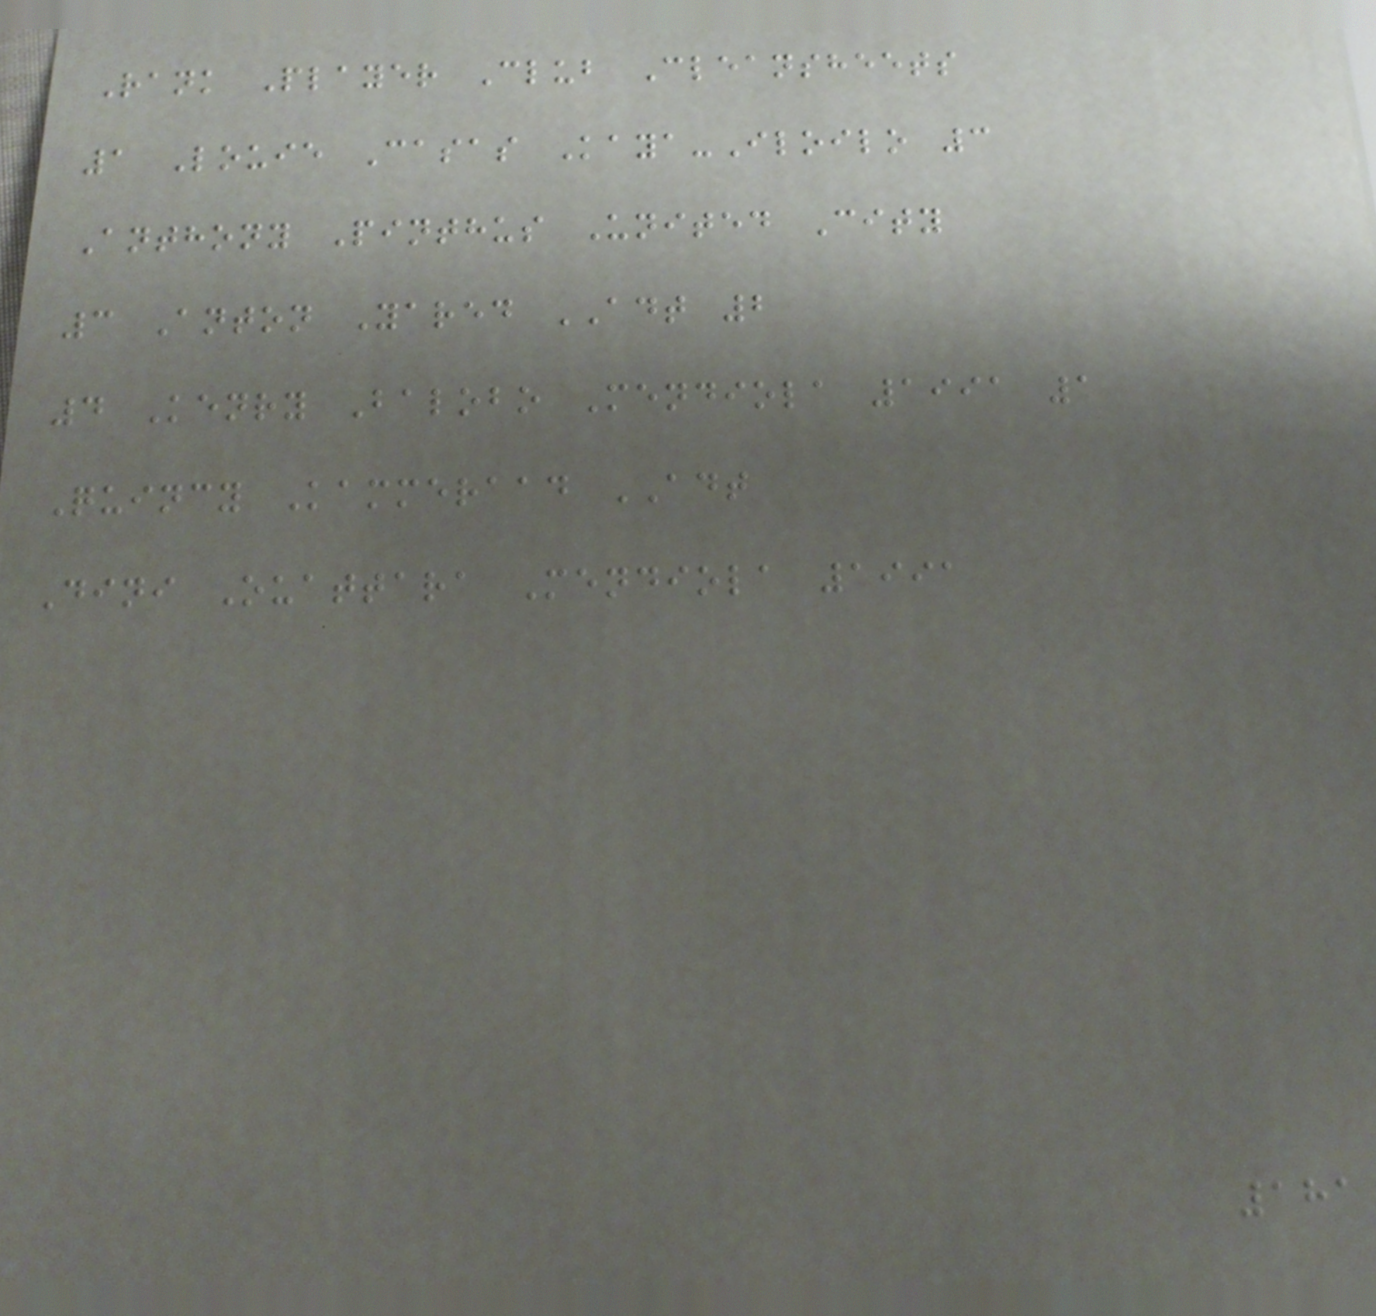Rank Player Club Cleansheets
1 Louie Casas Kaya-Iloilo 3
Anthony Pinthus United City
3 Anton Yared ADT 2
4 Kenry Balobo Mendiola 1991 1
Quincy Kammeraad ADT
Dini Ouattara Mendiola 1991
181
